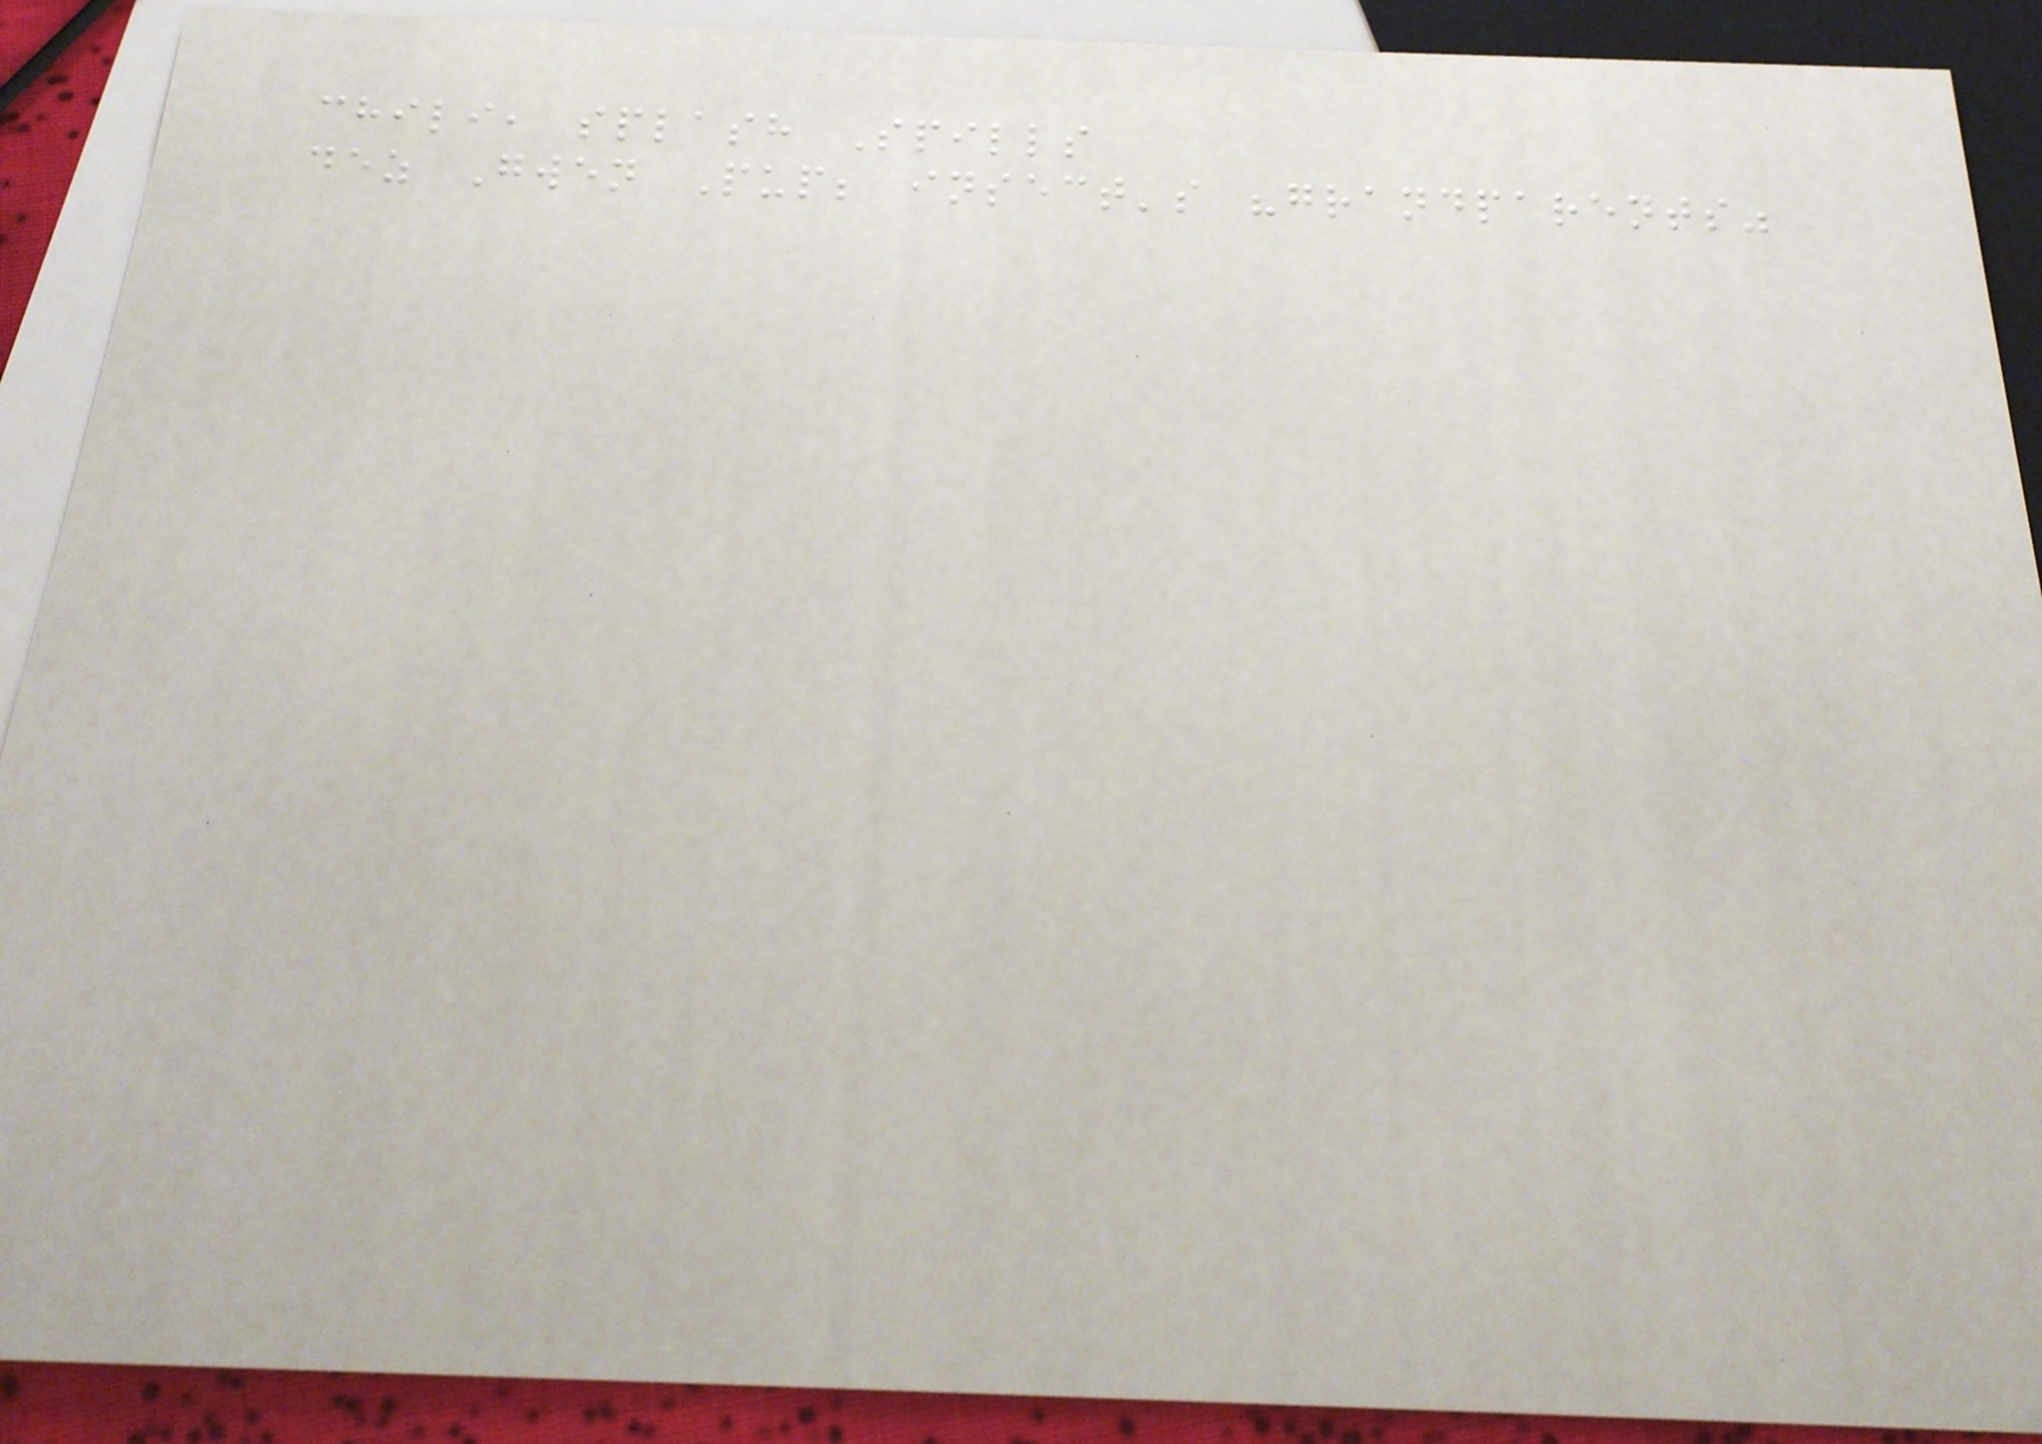chili, splash Spills
dez Gwen Pup; insect's "grandparents"
